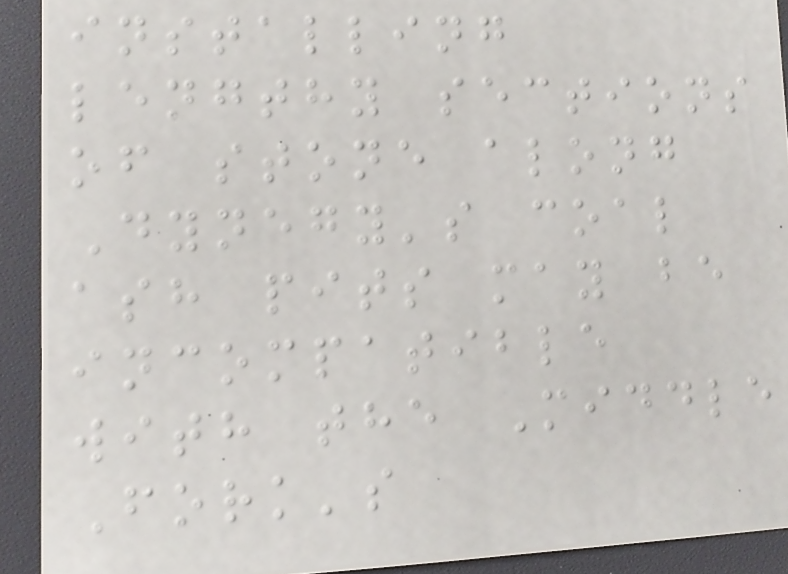installing
lengthy sections
of stone along
Dynegy's coal
ash pits may be
incompatible
with the Middle
Fork's
